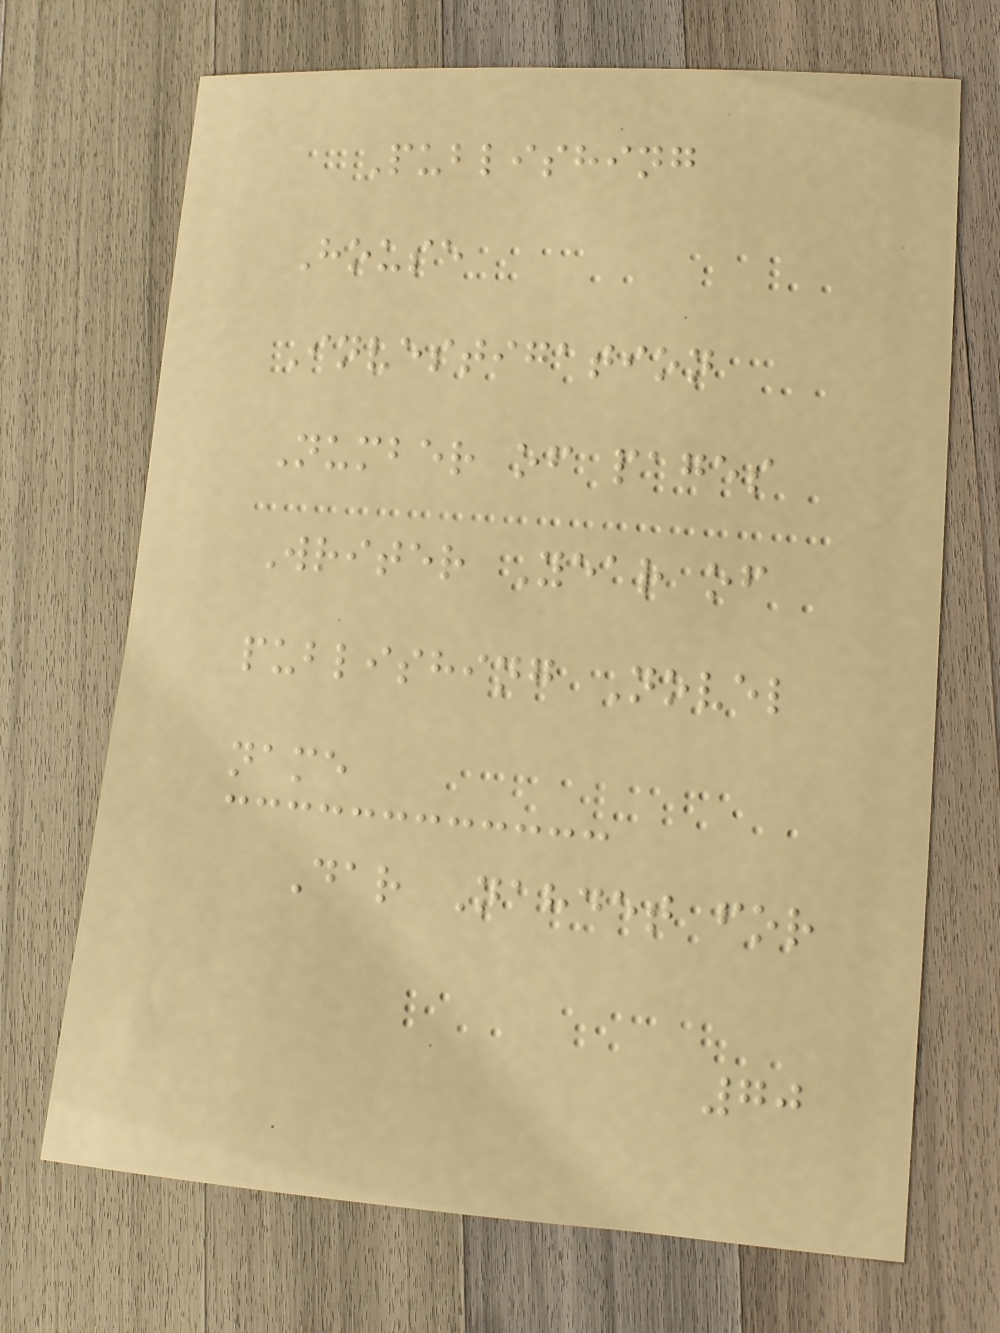Publishing
House
Investigation
Number of pages
Writer Year of
publishing Novel
name
Dar Nahdet for
70
